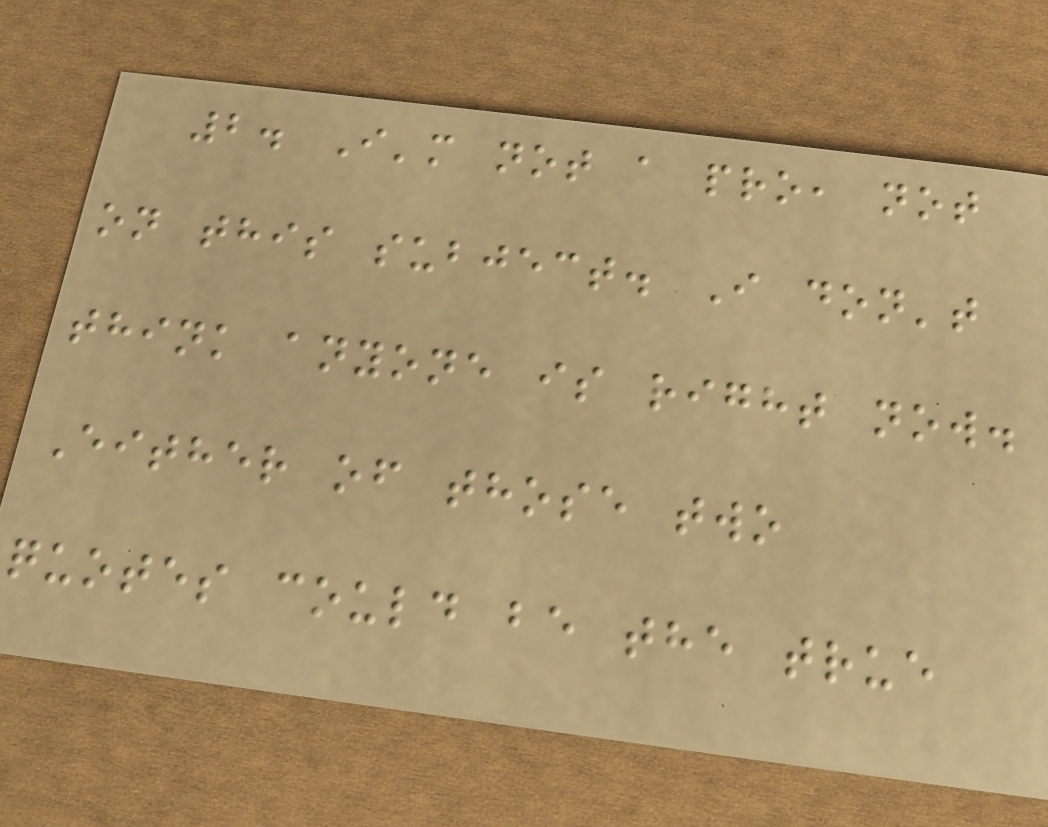2. I'm not a pro, not
on this subject. I don't
think anyone is right now.
Either of those two
quotes could be the true
